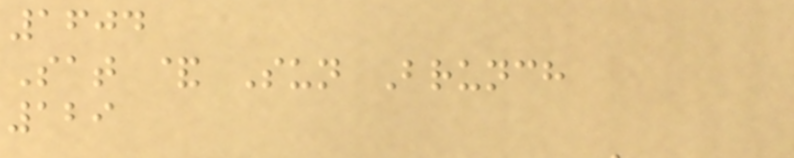1604
Sat & Sun Brunch
129
